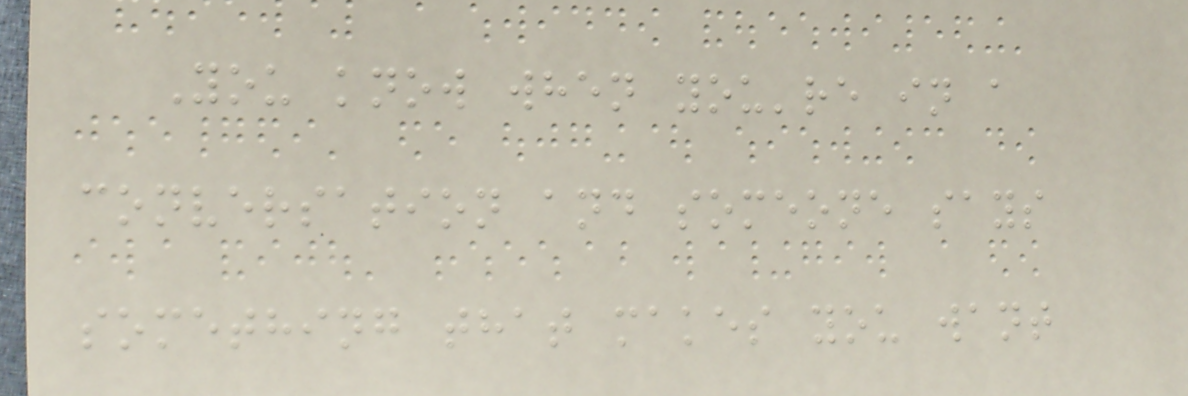You know when you're in a
conversation and someone says
something that makes you want
